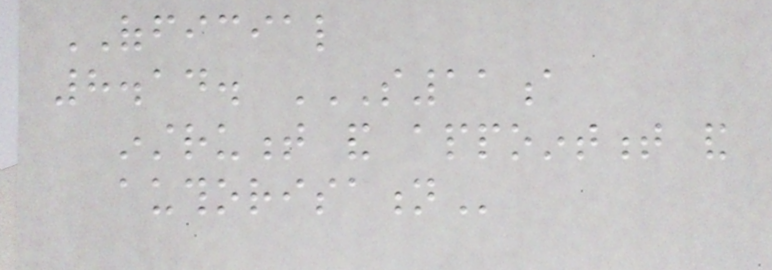OFFICIAL
8.14. S11A
INSTRUMENT AND APPOINTMENT AND
AUTHORISATION
